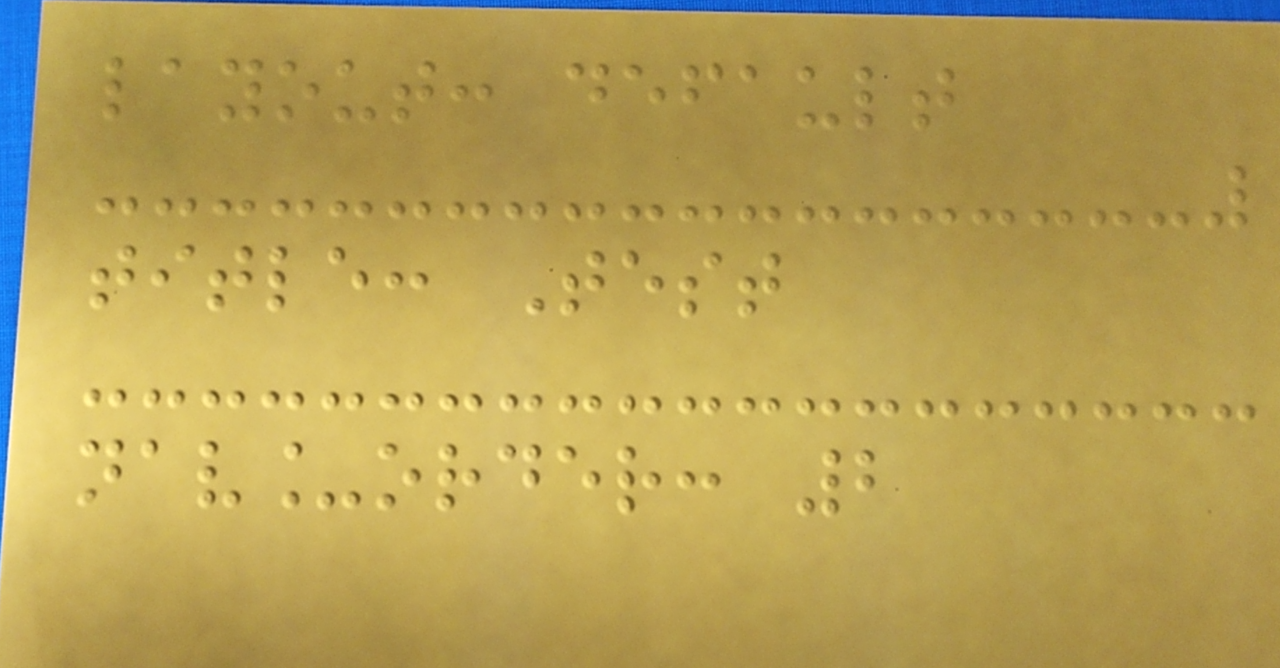layout: default
title: Test
nav_order: 2
